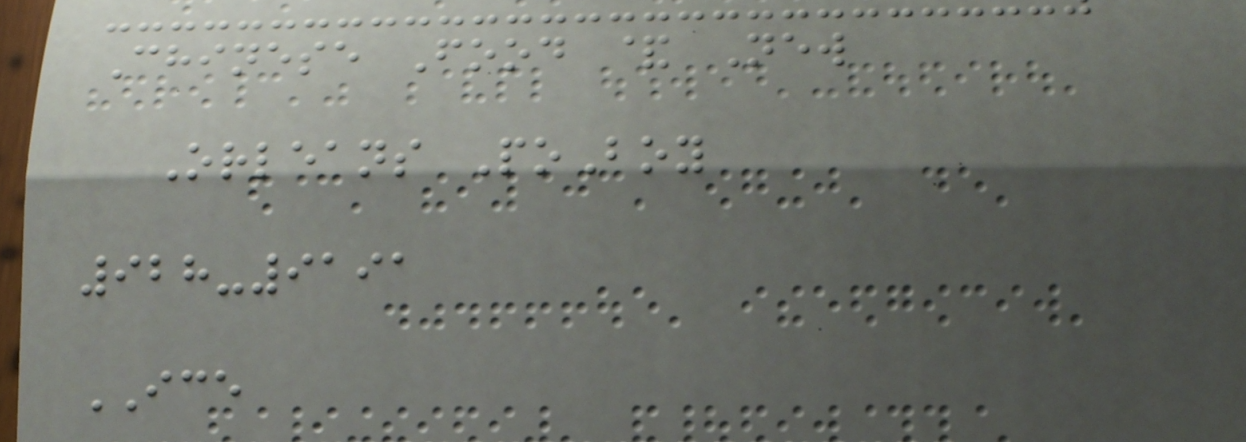Chinese Food & New
Orleans PoBoy
928-9191
ICE
